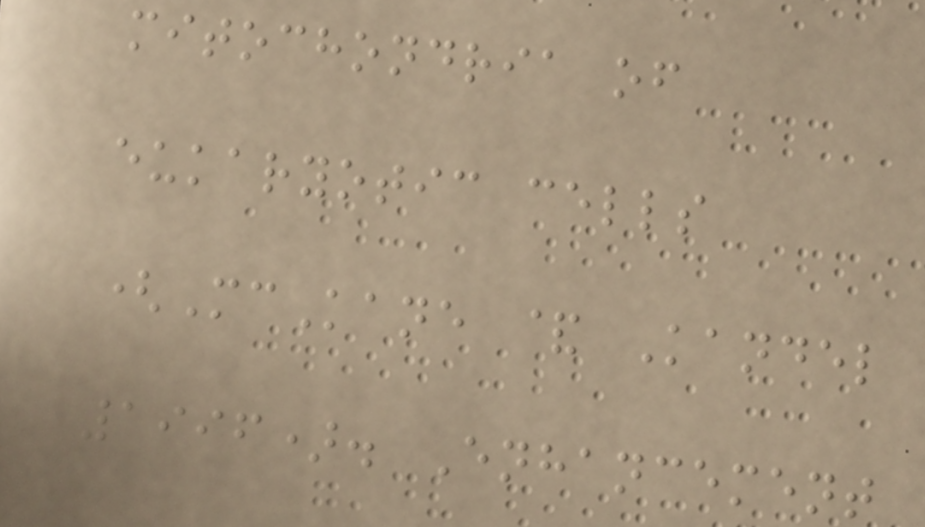mitochondria of
eukaryotic cells
(McKane & Kandel
1996). Enhancement
